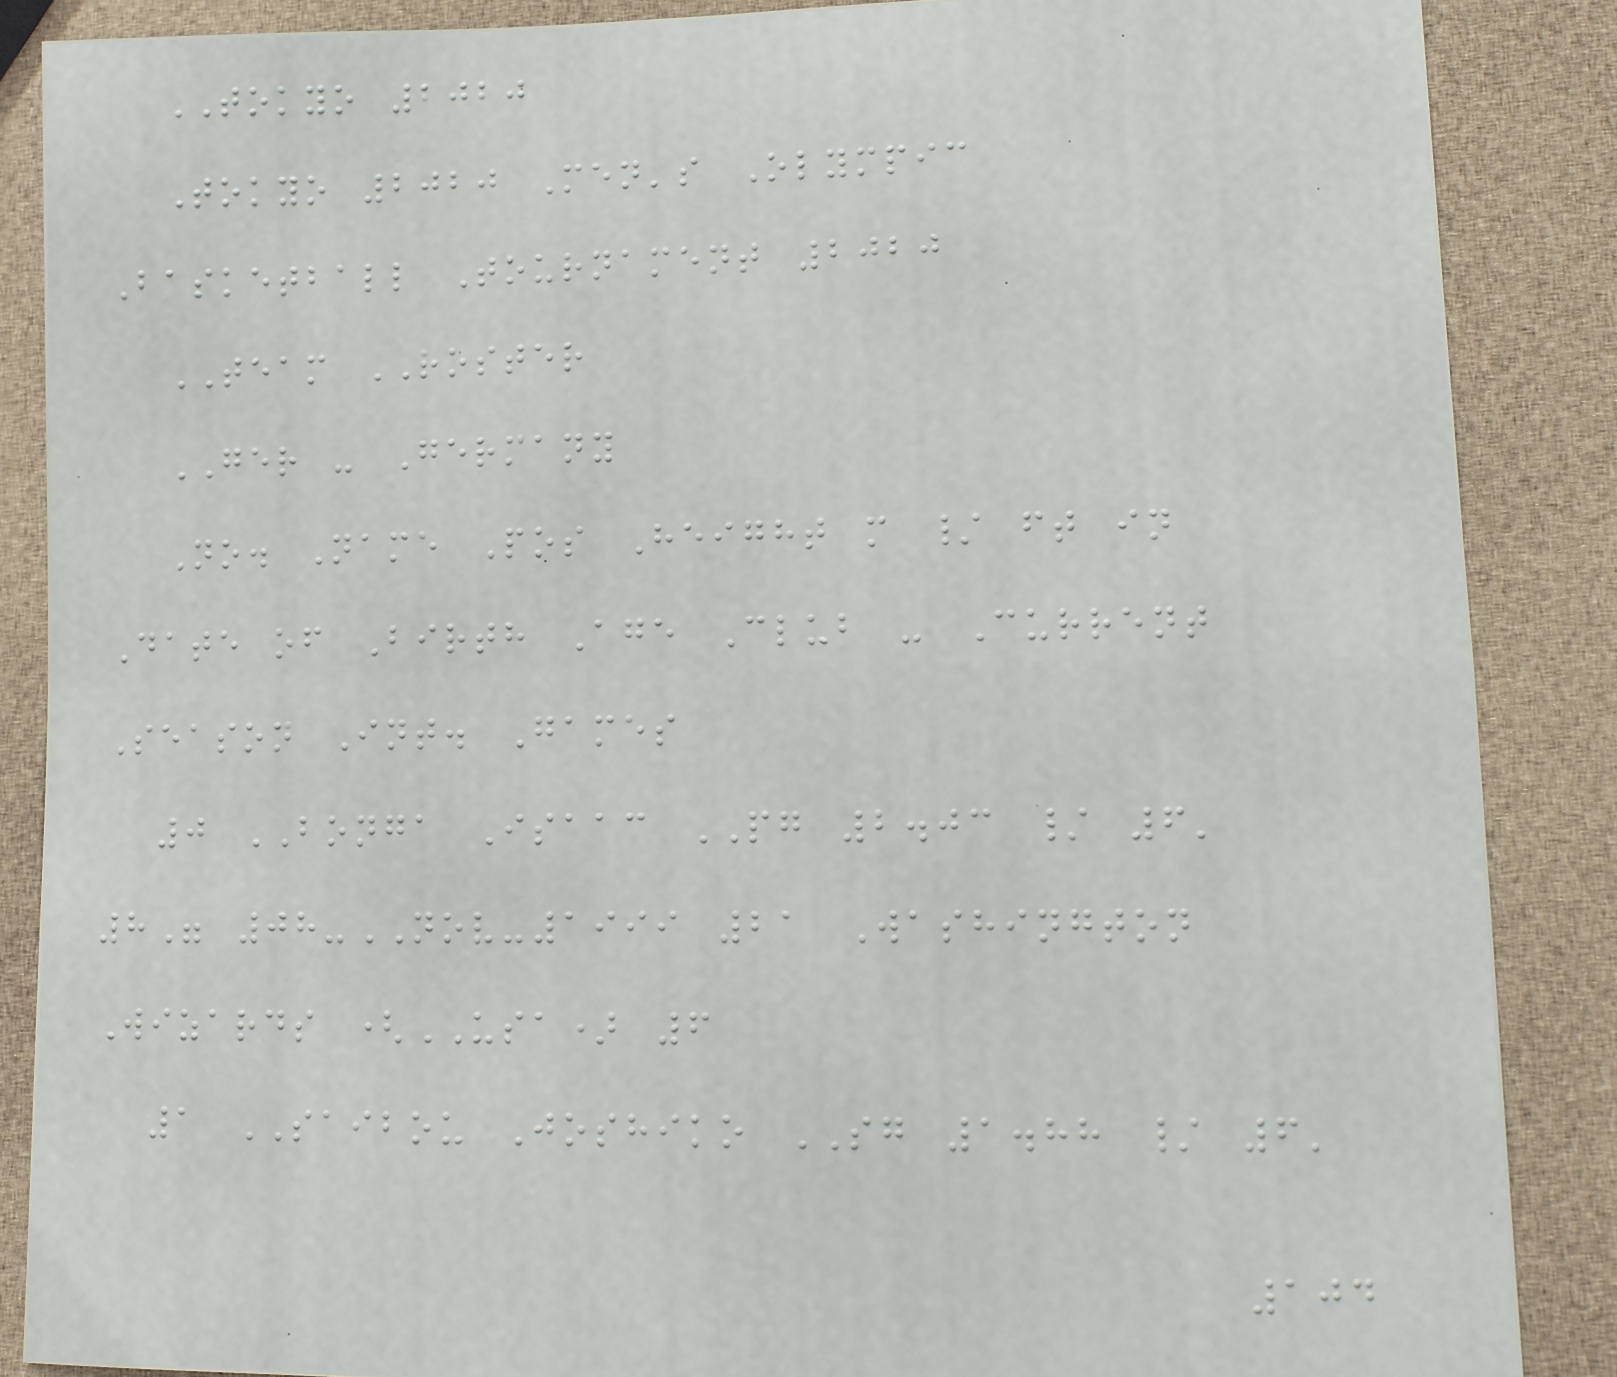TOKYO 2020
Tokyo 2020 Men's Olympic
Basketball Tournament 2020
TEAM ROSTER
GER - Germany
No. Name Pos Height m / ft in
Date of Birth Age Club - Current
Season Int. Games
0 BONGA Isaac PG 2.03 / 6'
8" 08-NOV-1999 21 Washington
Wizards (USA) 6
1 SAIBOU Joshiko SG 1.88 / 6'
104
